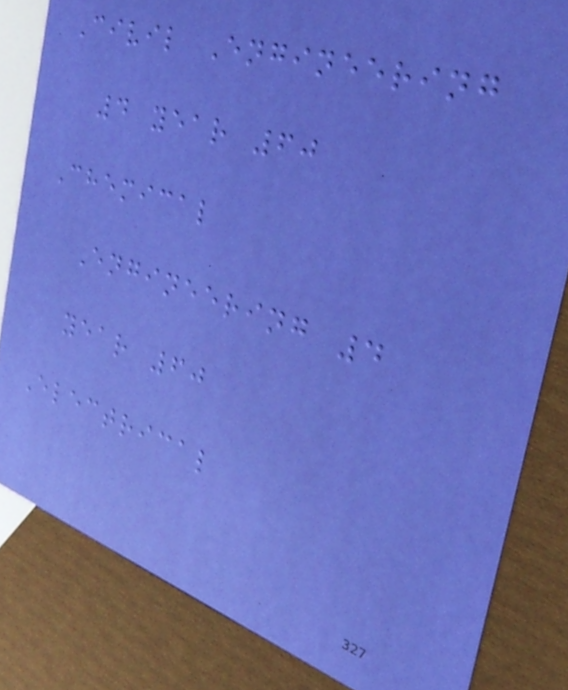Civil Engineering
4 year 60
Chemical
Engineering 4
year 60
Electrical
